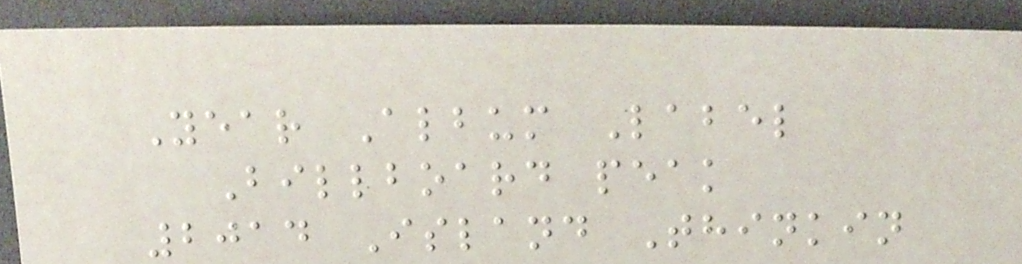Year Album Label
Billboard peak
2014 Island Thinkin
